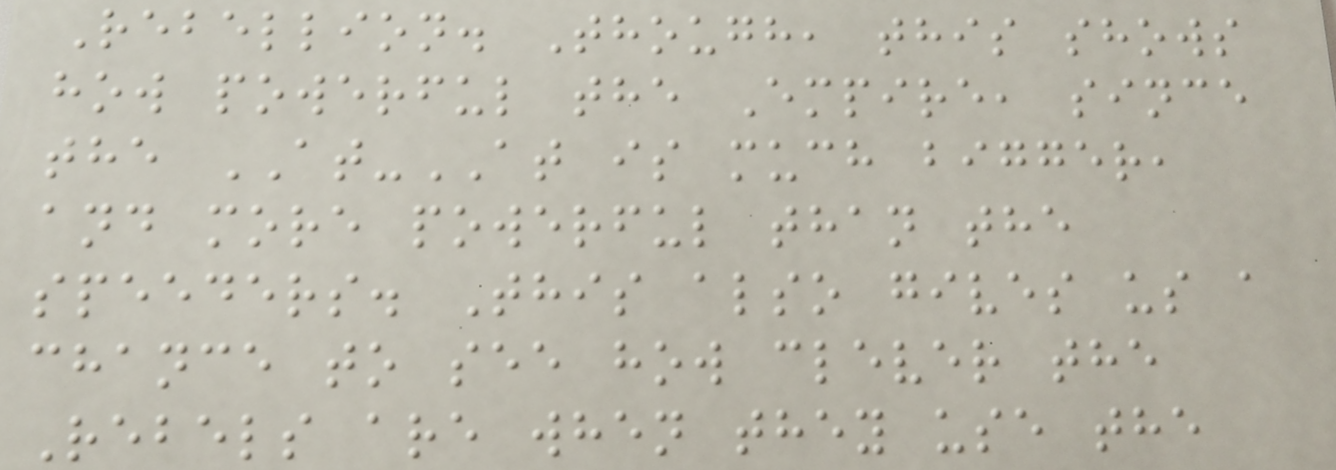Rebellion. Though, this shows
how powerful the Empire, since
the AT-AT is much bigger,
and more powerful than the
speeders. This also gives us a
chance to see how clever the
Rebels are when they use the
